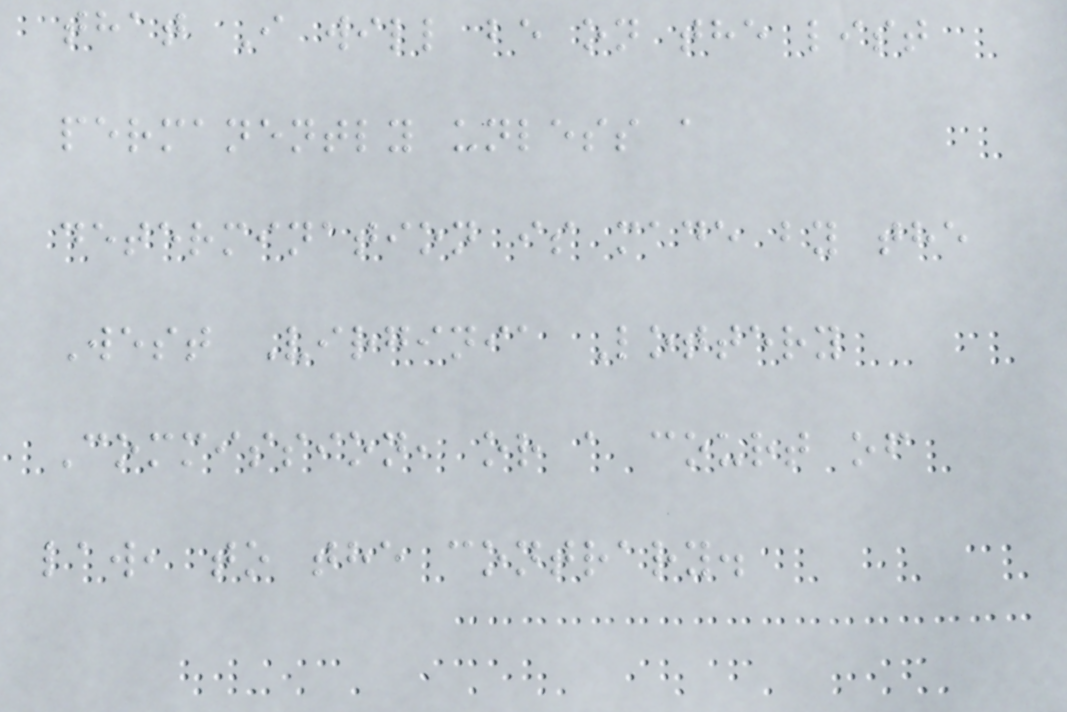that I will be on the list
permanently unless a
determination is made by the
West Virginia Lottery
Commission, or a court of
law, to the contrary.
